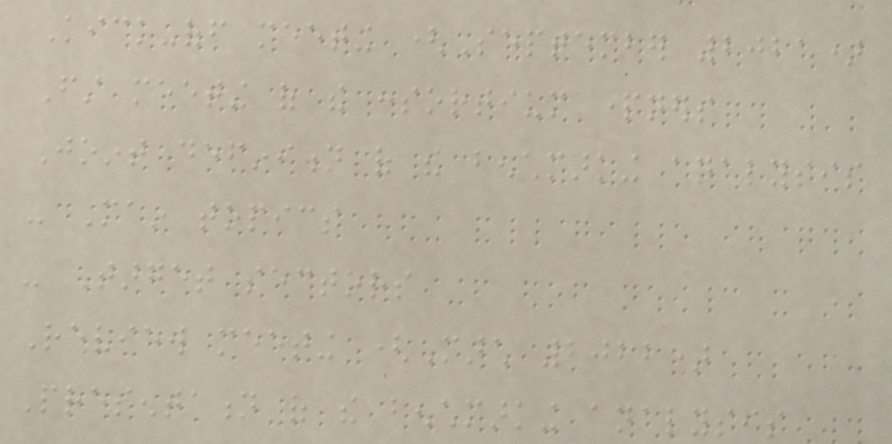Kick-off meeting (September 2021)
First meeting of the consortium partners
Joint definition of the benchmarking analysis
- Main topics
- Target sectors
Review meeting (March 2022)
Presentation of the benchmarking analysis
